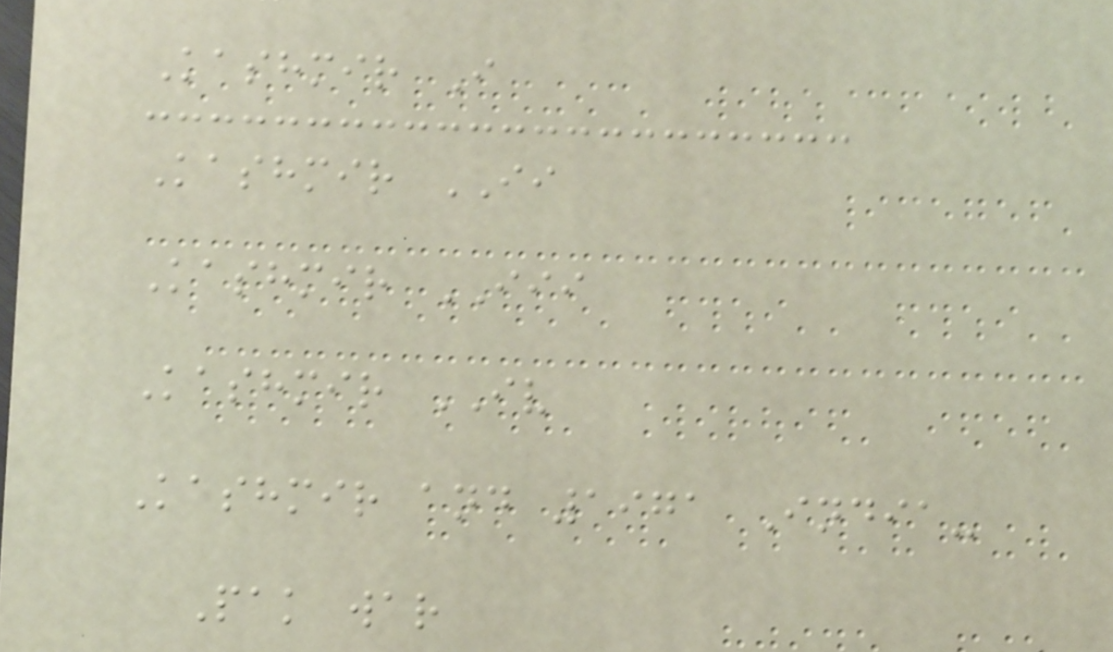Kashmir I
Kashmir II
Kashmir III
Kashmir IV
Kashmir and 1971 India-
Pak war
